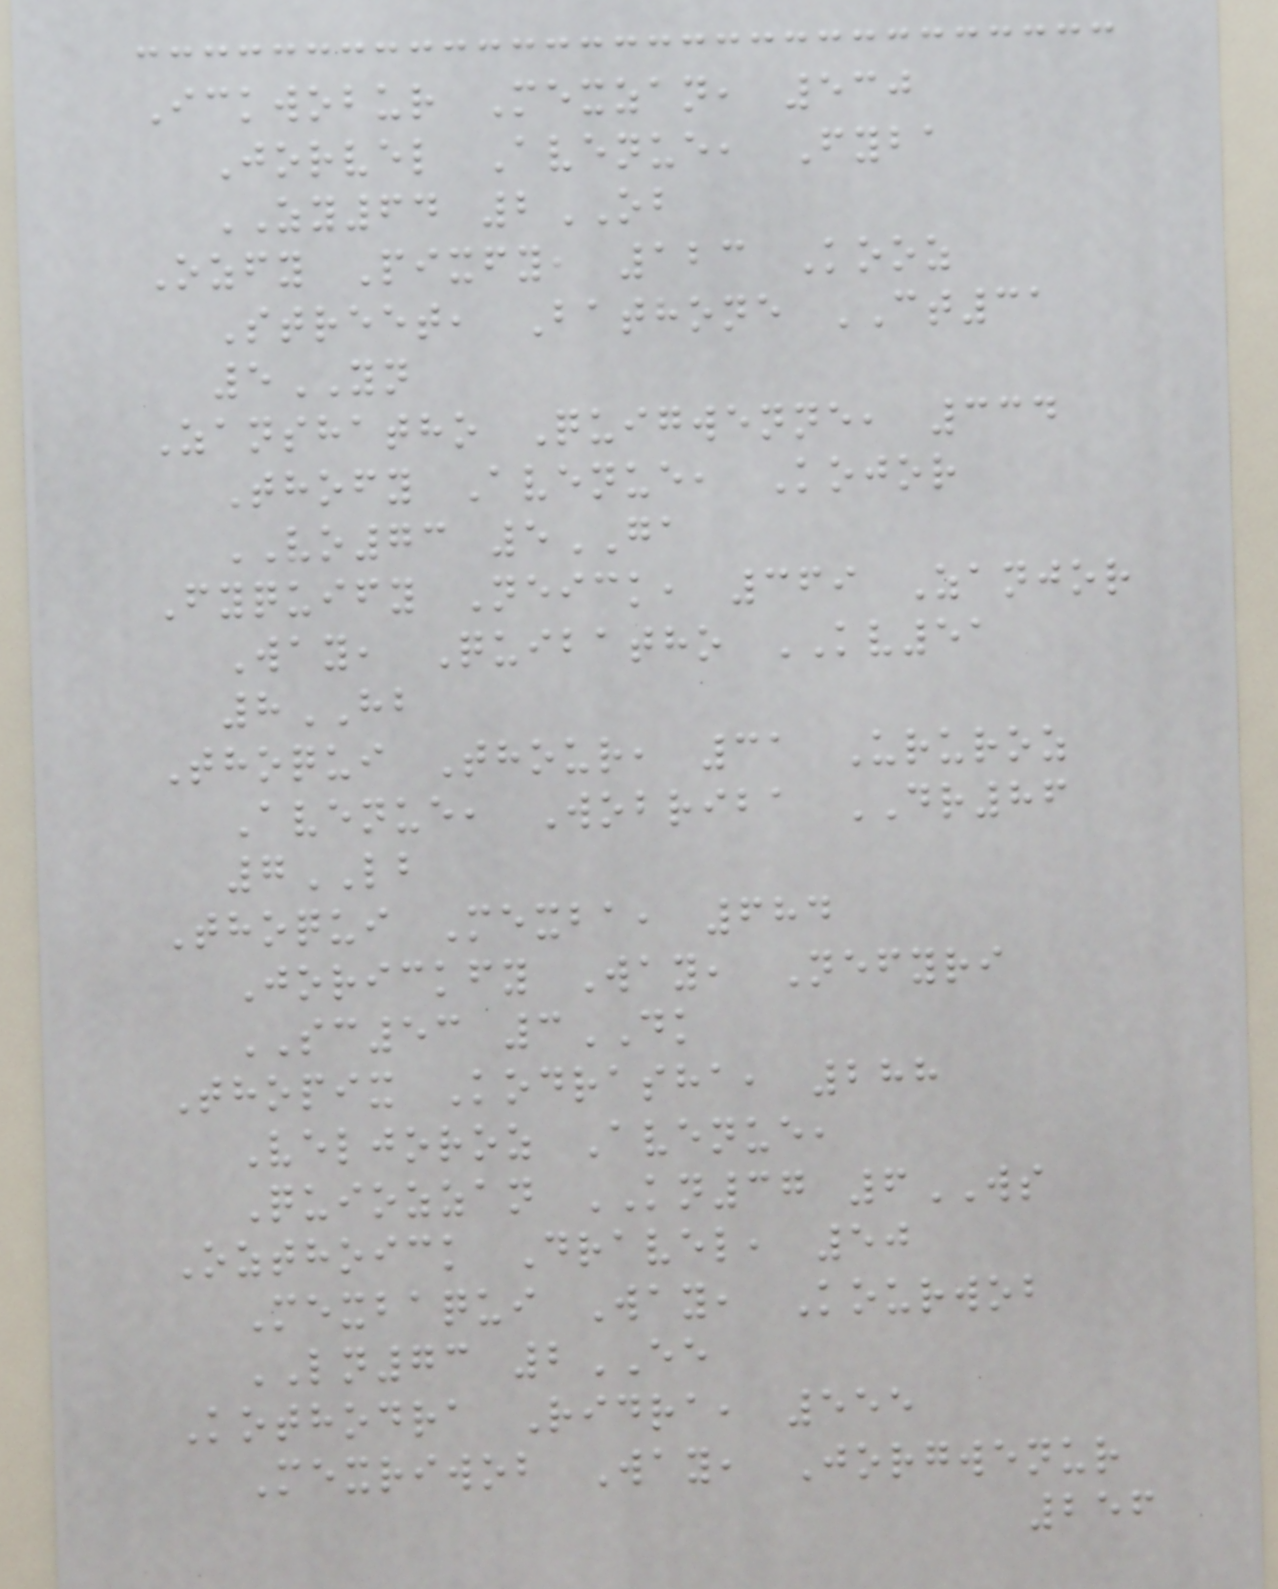Ickwobur Mexzan, 530
Jorvel Avenue, Fyba
ZY64 2OB
Ozfy Pixfy, 123 Kooz
Street, Bathone CT31
5YN
Zanshatho Quigwenne, 334
Thofy Avenue, Kojor
VO73 5GA
Fyquify Neick, 369 Zanjor
Way, Quibatho KV51
8HB
Thoqui Thour, 31 Ururoz
Avenue, Wobriba DR86
7LB
Thoqui Mexba, 684
Jorickfy Way, Nefyri
SC53 3DK
Thopix Kodrasha, 288
Veljoroz Avenue,
Quiozzan KN37 6WS
Ozthoick Dravel, 50
Mexbaqui Way, Kourwob
LN73 2EE
Kothodra Ridra, 555
Mexriwob Way, Jorgwenur
256
